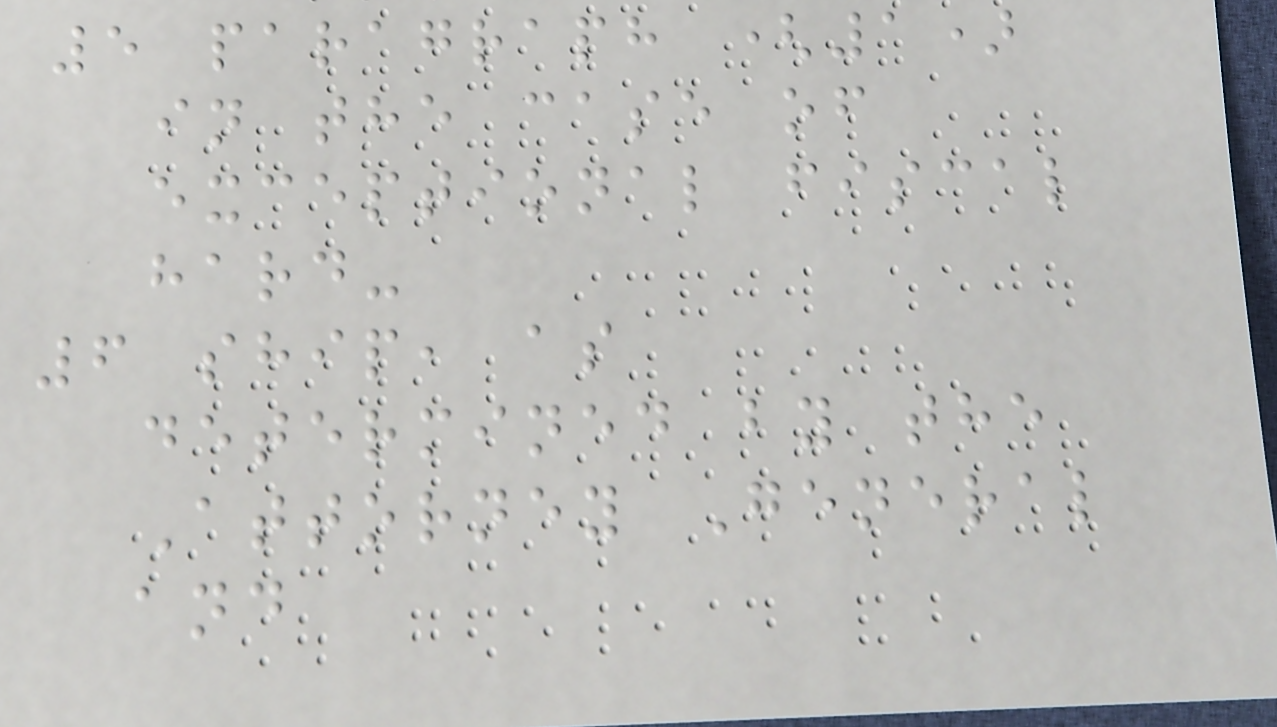5 paragraph (1)
in the case of
exceptional fiscal
hard-
6 ship, as
determined by the
Attorney General
and
